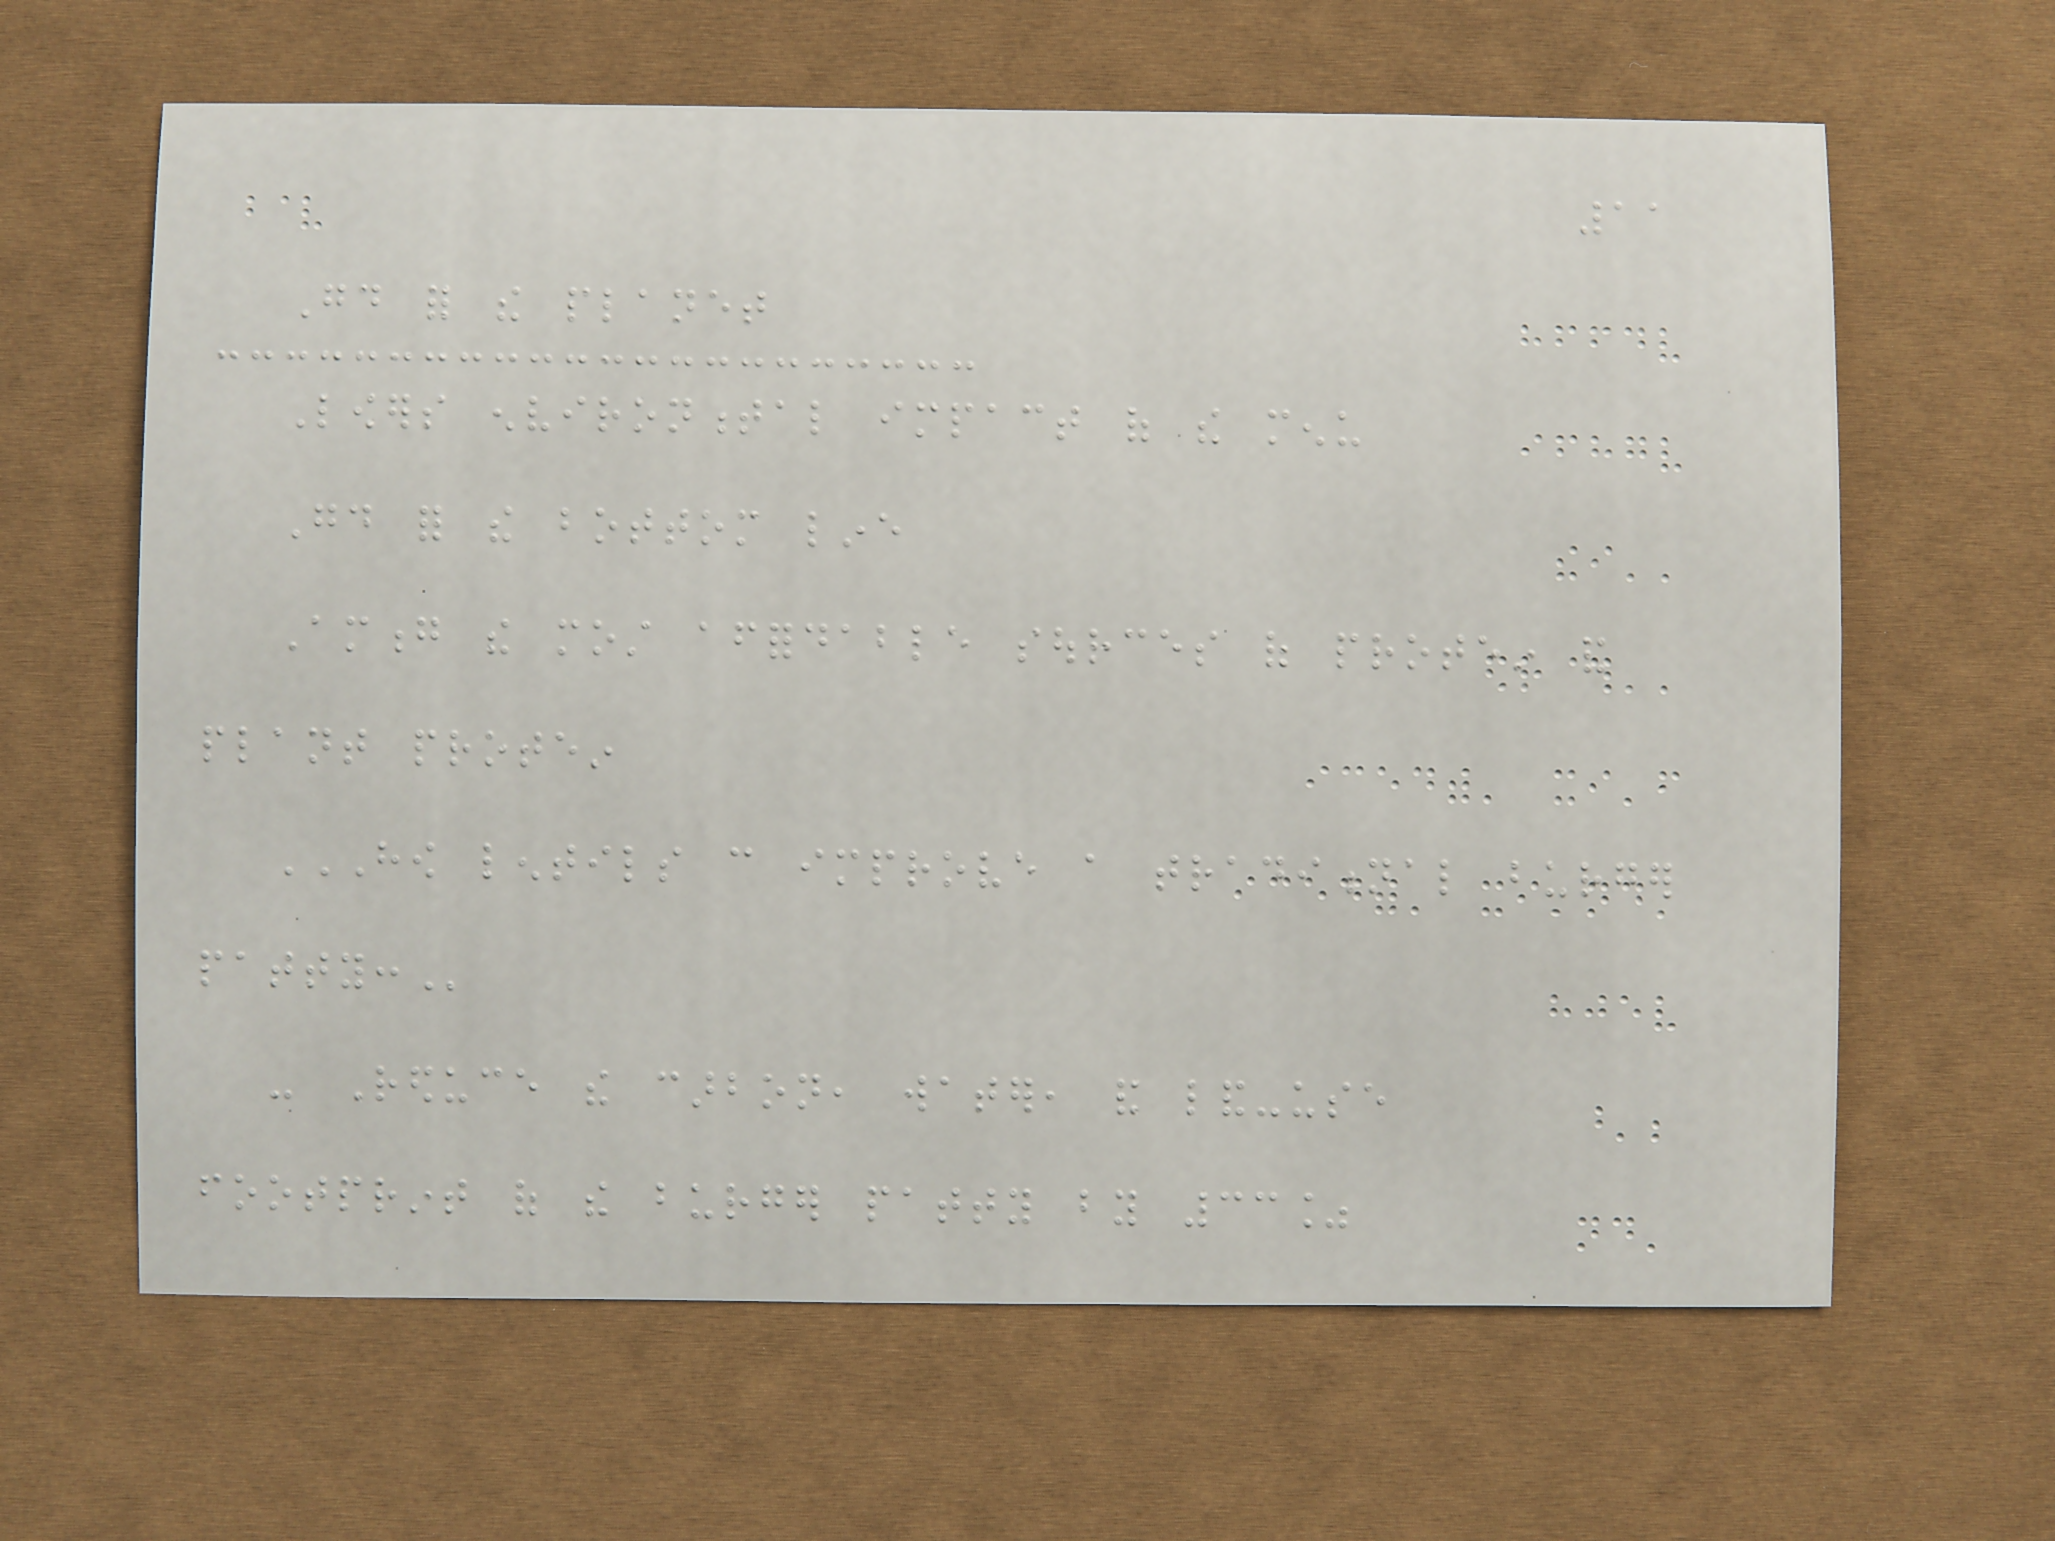11
Good for the planet
Lowers environmental impact of the menu
Good for the bottom line
Among the most affordable sources of protein and
plant protein
HOW LENTILS CAN IMPROVE A TRADITIONAL BURGER
PATTY:
- Reduce the carbon, water, and land-use
footprint of the burger patty by 33%
